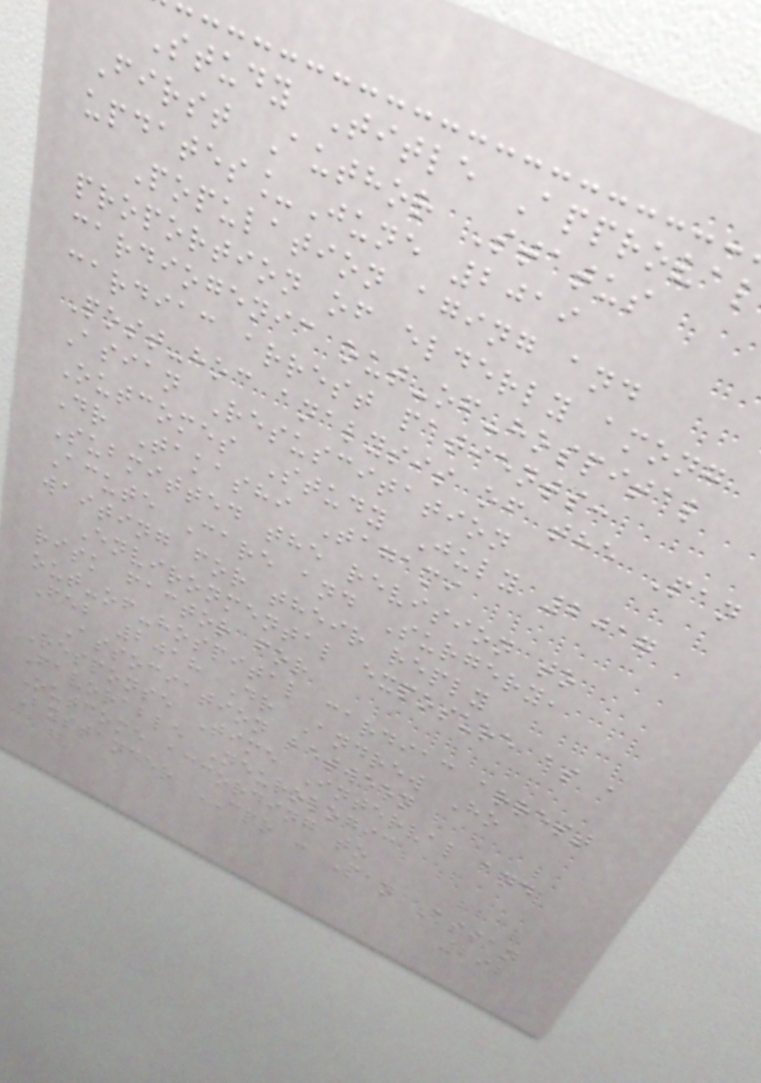Study Title Approval
First Author Status
updates_June 2019
Population aging and
proportion of elderly among
cardiogenic out-of-hospital
cardiac arrest patients:
Post-hoc analysis of the Pan
Asian Resuscitation
Outcomes Study July 2017
Dr Takashi Tagami
Submitted the revision to
Acute Care and Surgery,
waiting for their reply
Environmental exposure as a
risk factor for
out-of-hospital cardiac arrest
Feb 2018 Dr Andrew Ho
Association between
Response Time Interval and
Favorable Neurologic
Outcome according to
Bystander CPR : Pan Asian
292
